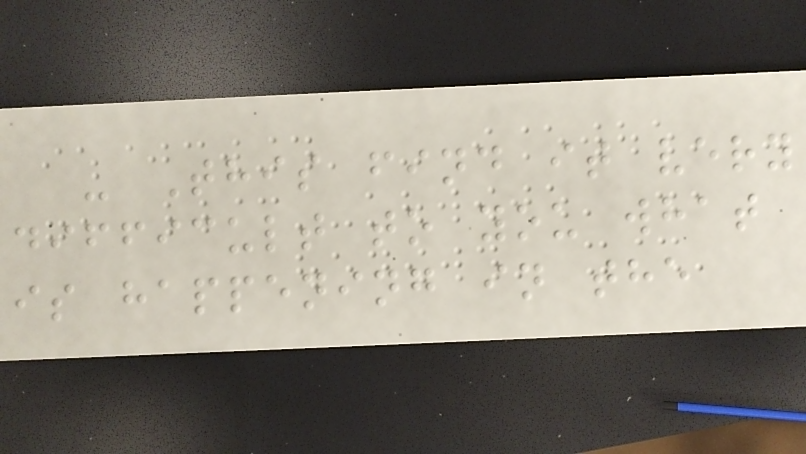- This find it very
difficult to you what
is happening in the
